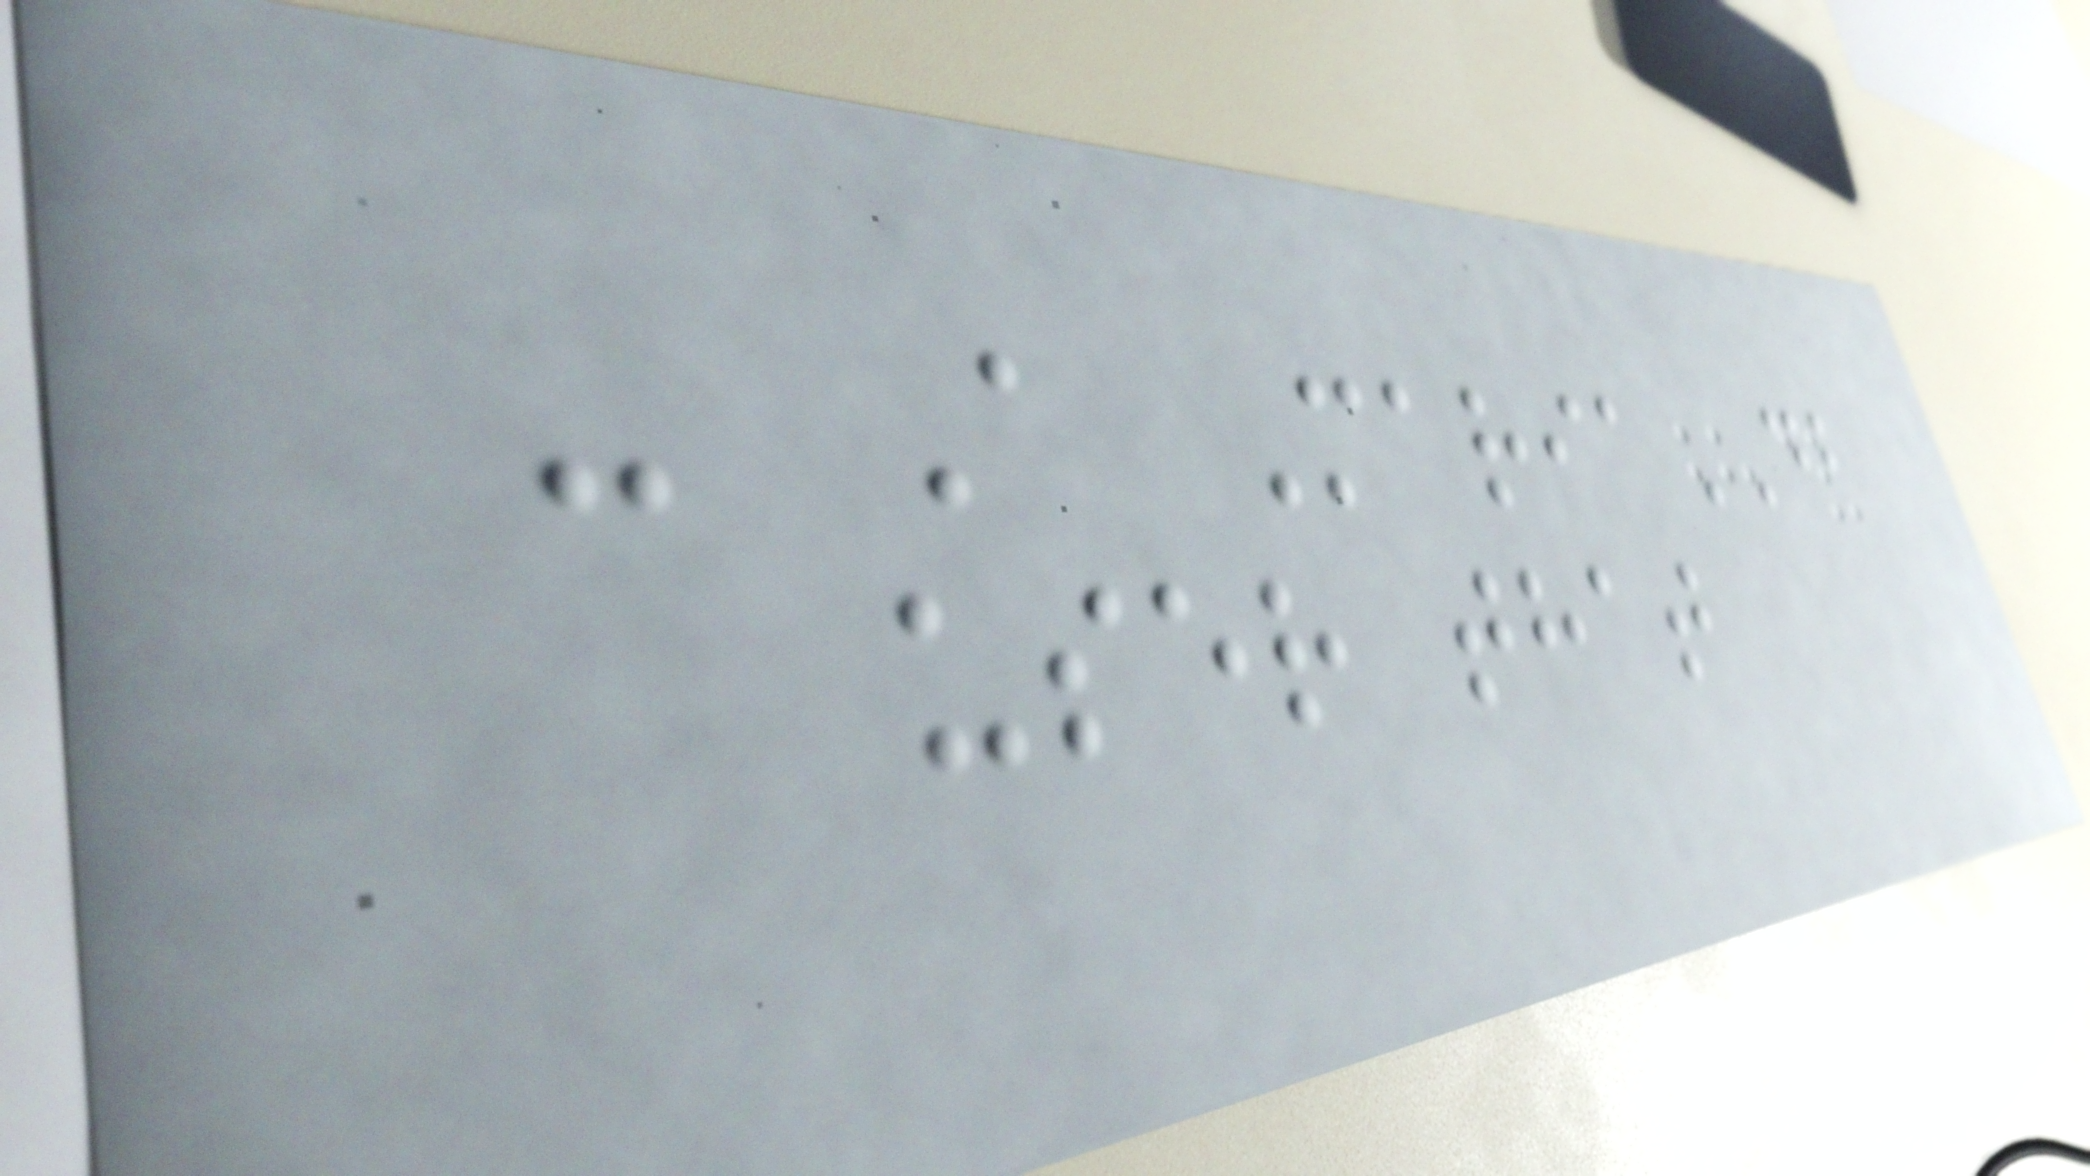- A MariaDB
user that
